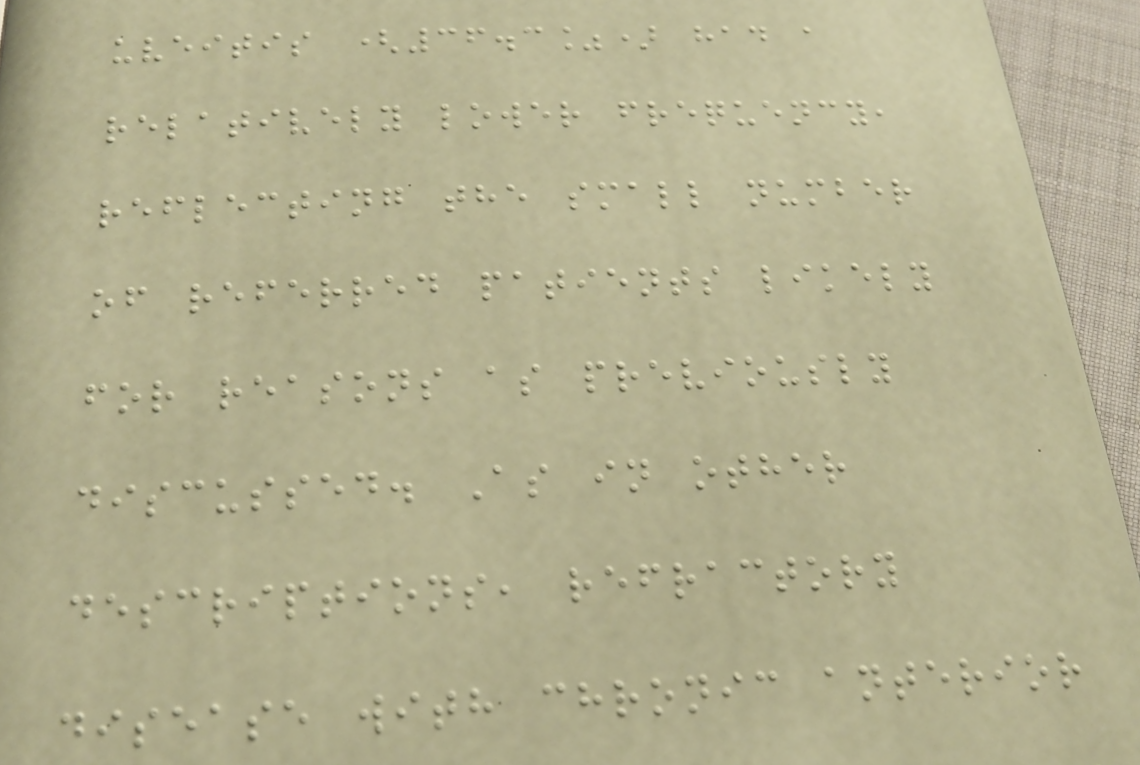uveitis (36.3%) had a
relatively lower frequency,
reflecting the small number
of referred patients likely
for reasons as previously
discussed. As in other
descriptions, refractory
disease with chronic anterior
